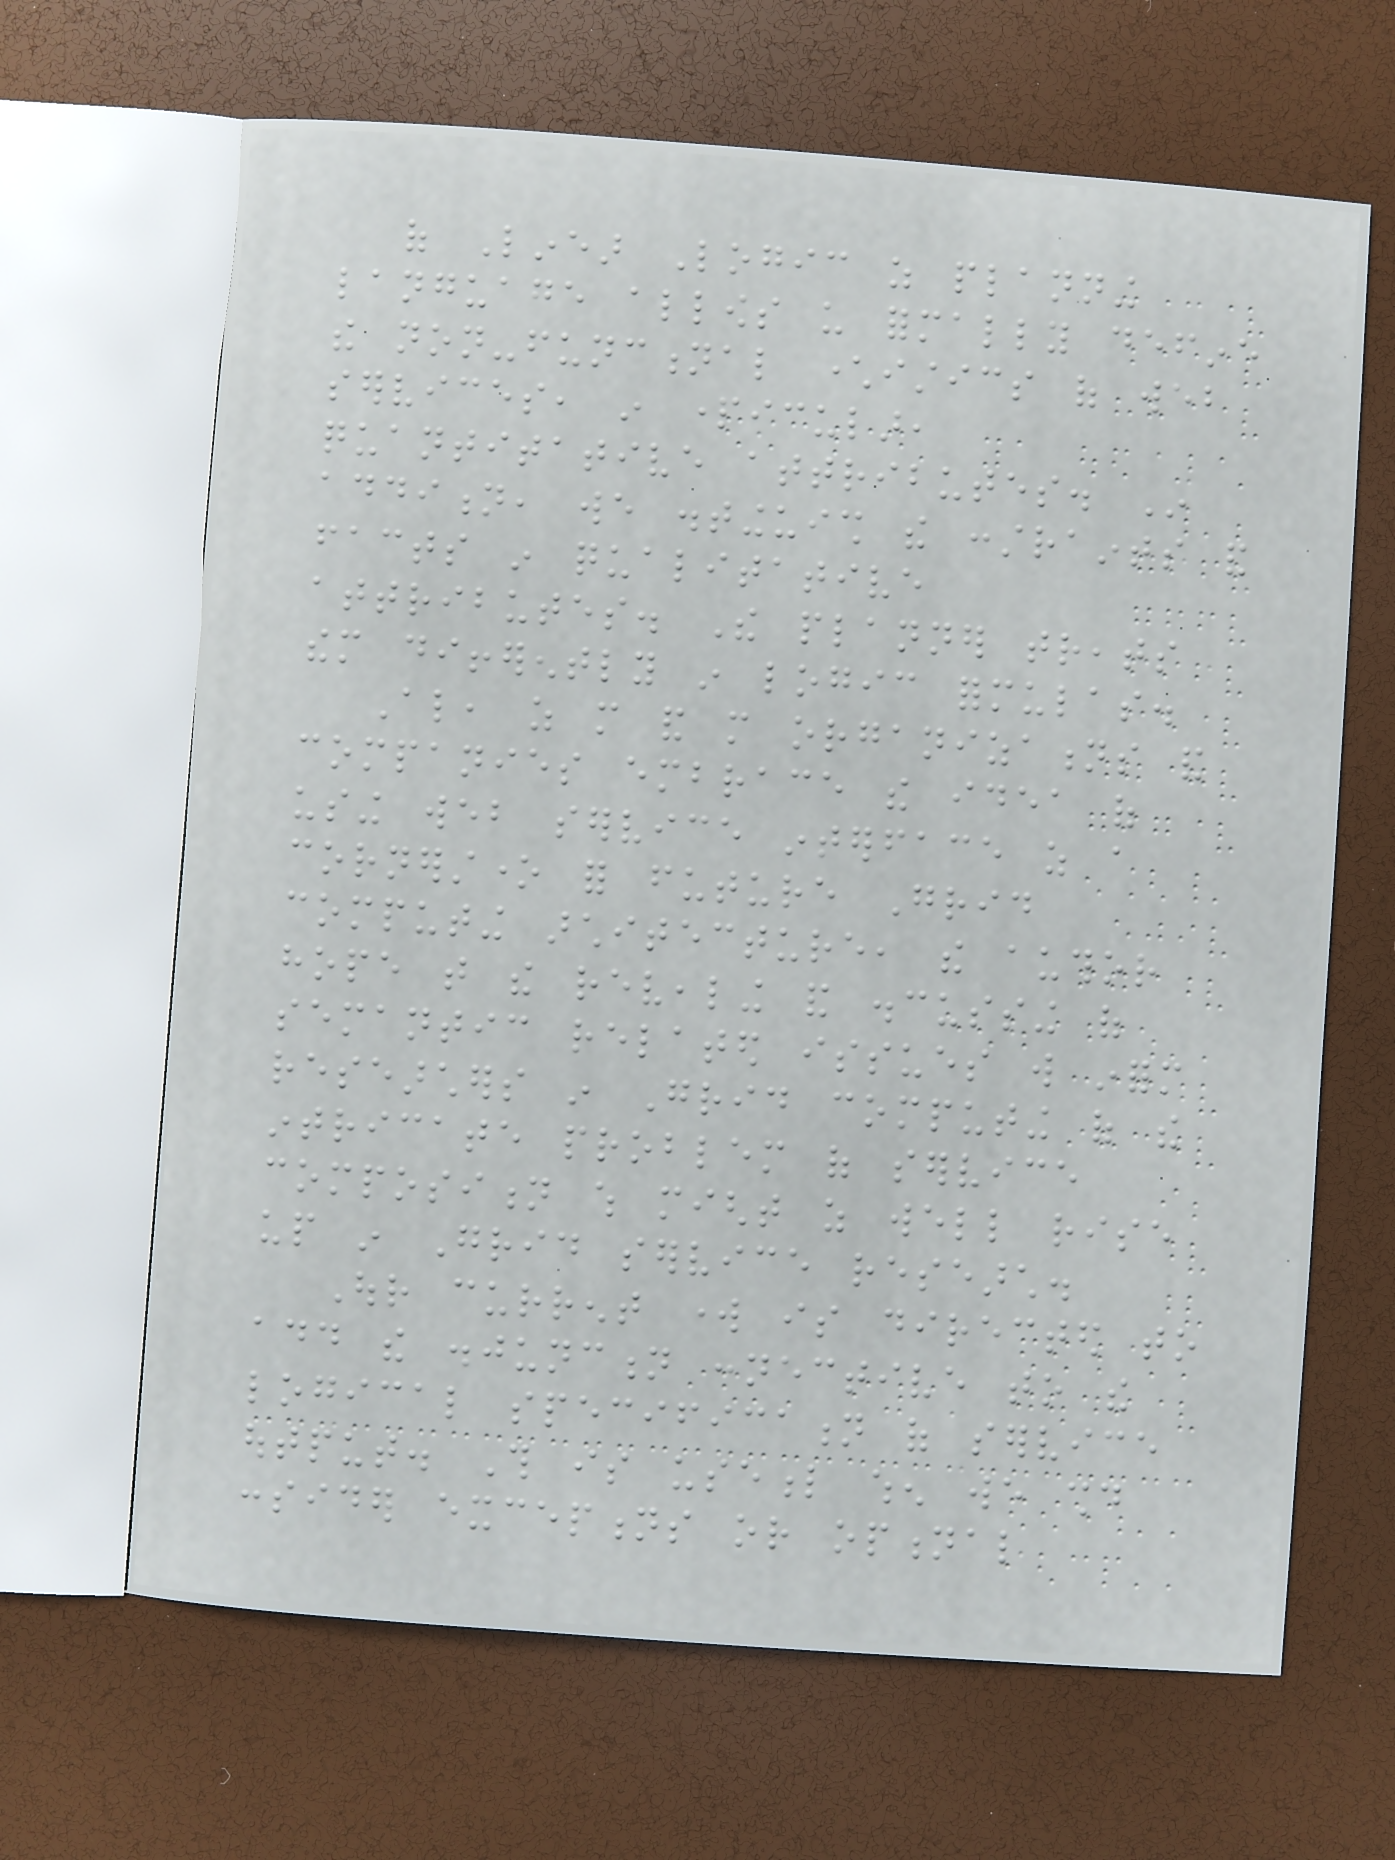of Linear Logic as planning
language allows us formally define
the non-functional characteristics of web
services, in particular,
quantitative attributes. In
addition, we distinguish the constraints and
facts in qualitative
attributes. The planner treats
them differently in logic formulas.
Also, as more and more organizations and
companies embrace the idea of
using web service interface as a
cornerstone for future Grid
computing architecture, the author
hope that the revealing and discussing of
semantic related issues will inform
researchers in Grid computing of the
intricate problem of service
composition which might as well rise
up in Grid service research.
Our current work is directed to
add the disjunction connective to the
logical specification of service
output. This is useful when we should
consider exceptions or optional
